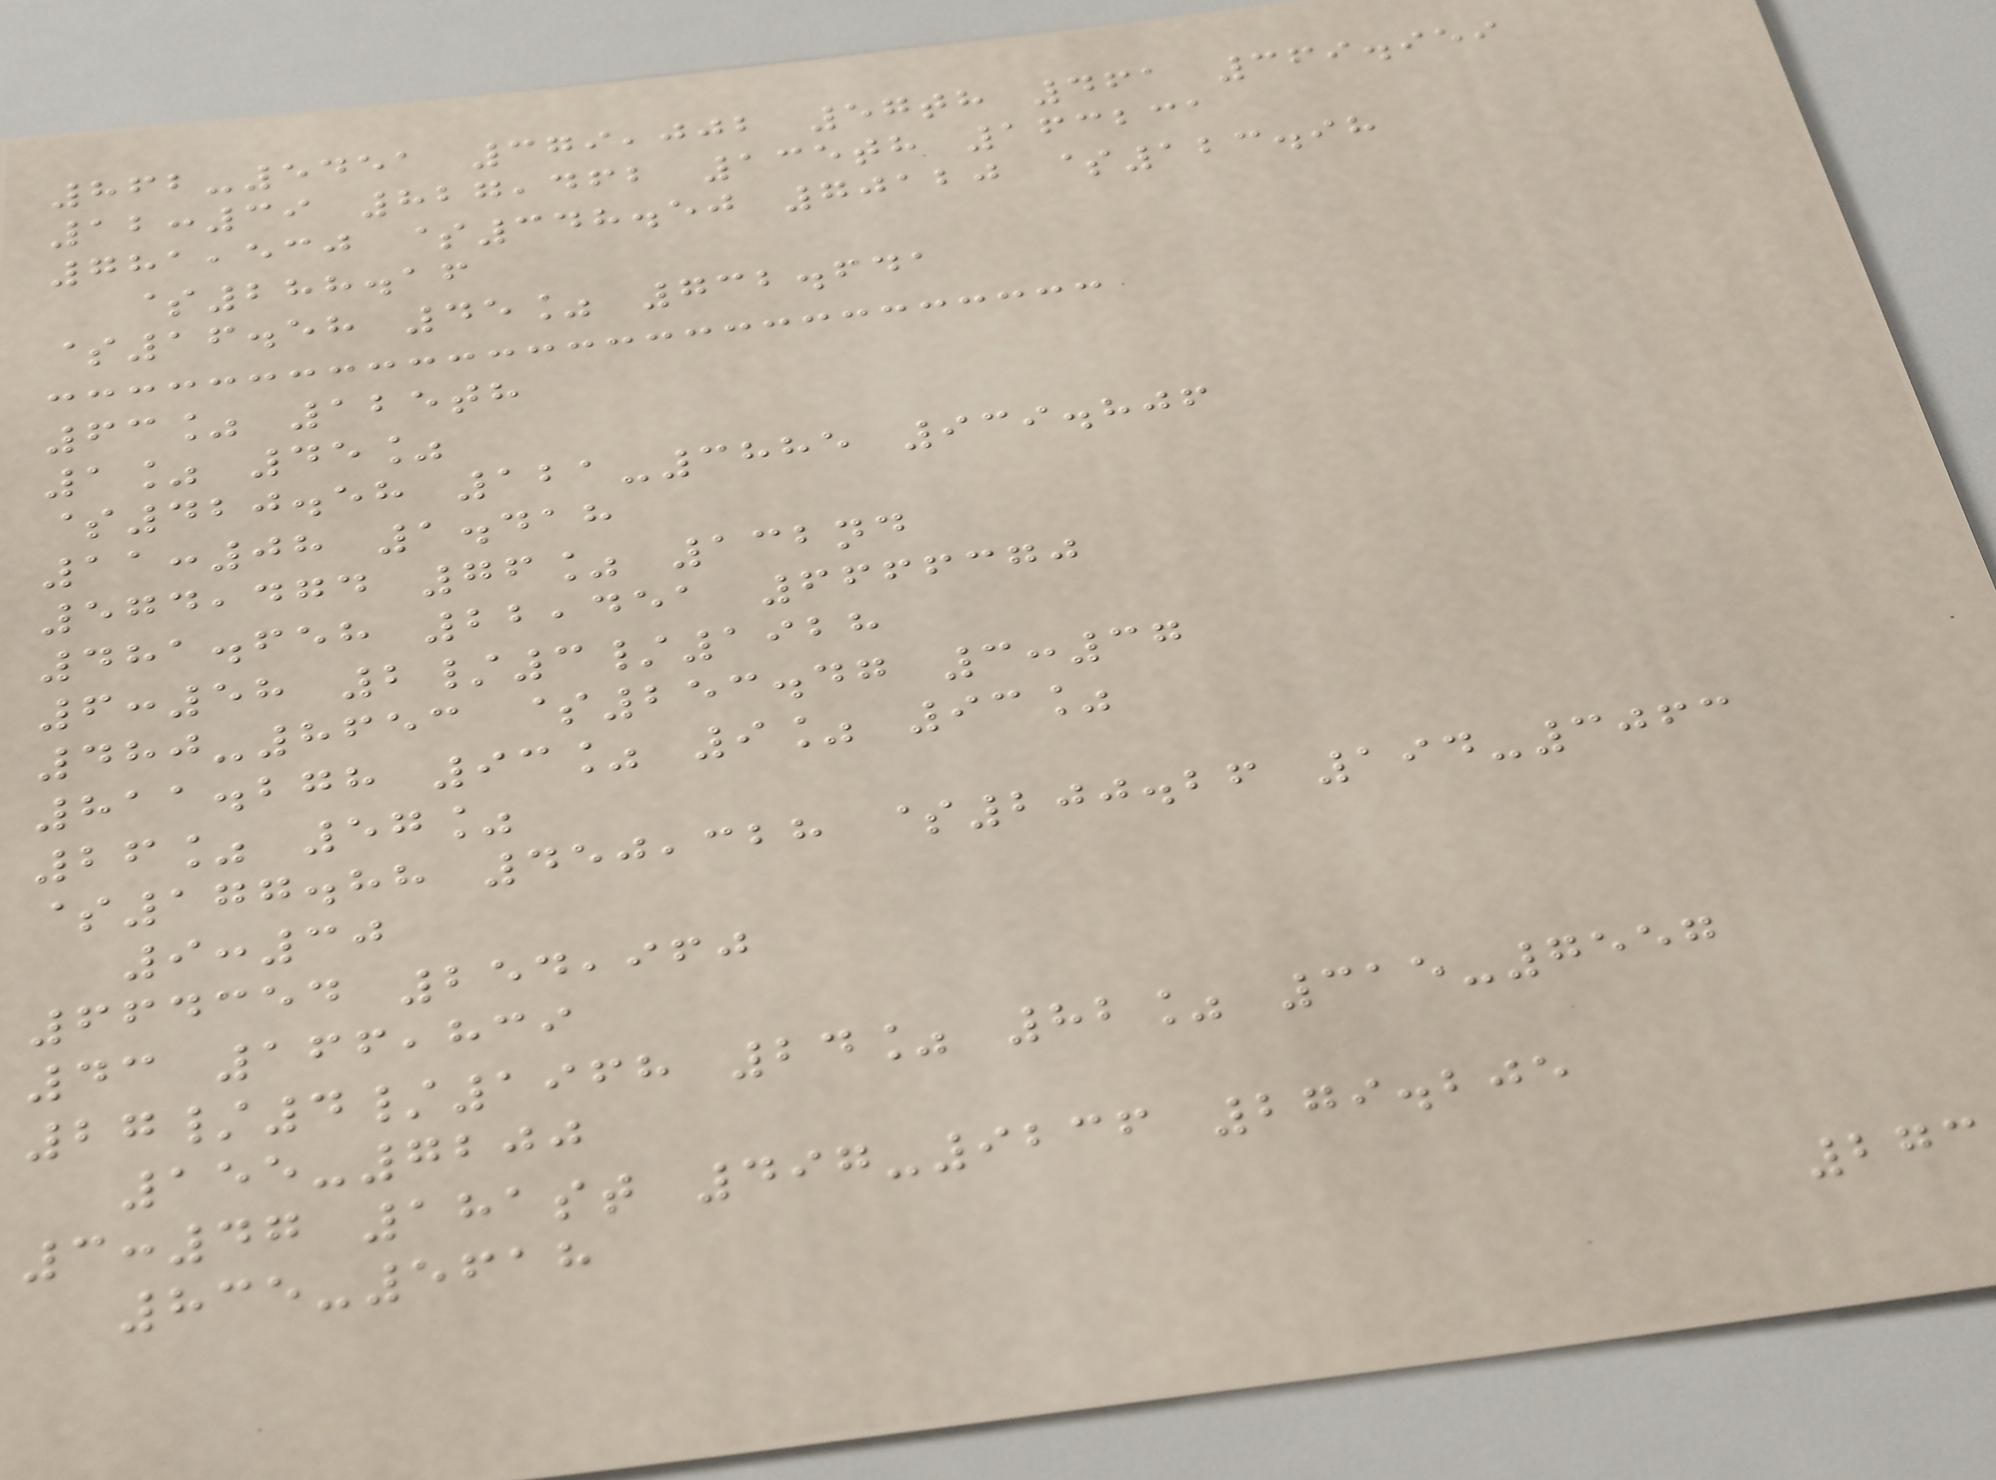862-5451 379,002 57th 461 369.959
12:39 827,462 135th 163231
781,530 $348.50 70120 $123.98
$288.16
$16.58 45% 732.641
63% 125th
1% 45%
$420.58 121-3885 939.806
11:08 1.418
574,474 76% 132nd
481.658 22,451 6666370
6:58 2/3/1928
480-8653 $253.47 3:37
811.278 93% 9% 93%
26% 57%
$177.88 450,328 $200.26 194-3063
9:30
664354 254,960
43 166,839
27/4/1968 24% 82% 315-7557
155-7200
3:47 181st 497-9236 279.205
835-5618
273
